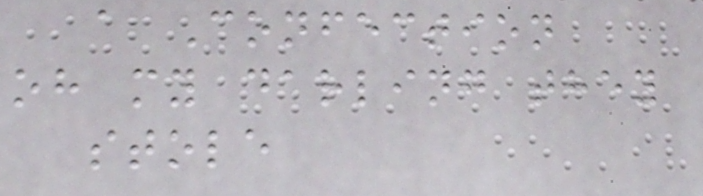a Confection
oh my darling they
stole
